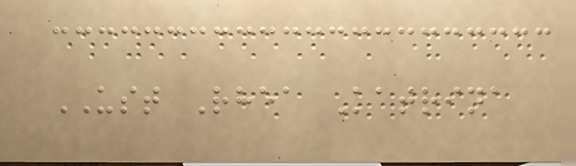UST Rhea Katrina
